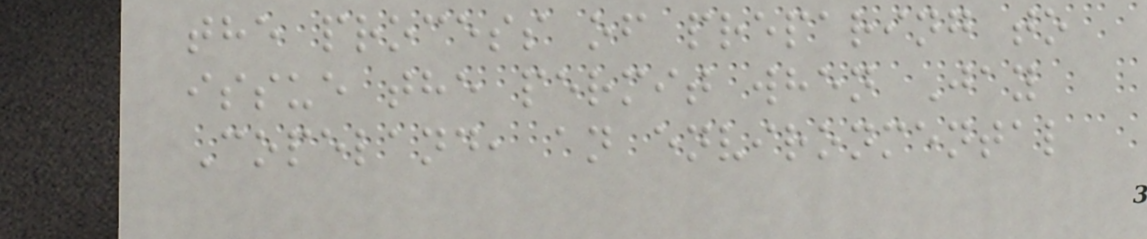the process of preparing to
issue the permit when Jay
Copeland, an environmental
